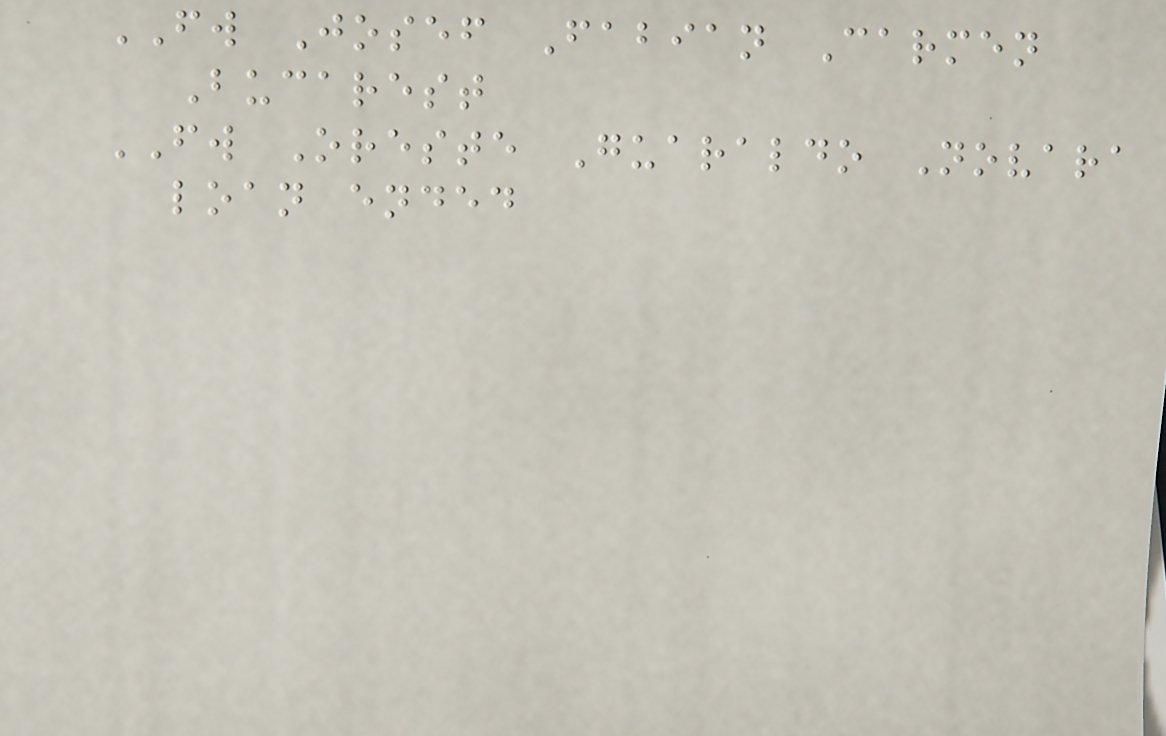FW Josef Fabian Carmen
Bucarest
FW Oreste Guaraldo Novara
loan ended
